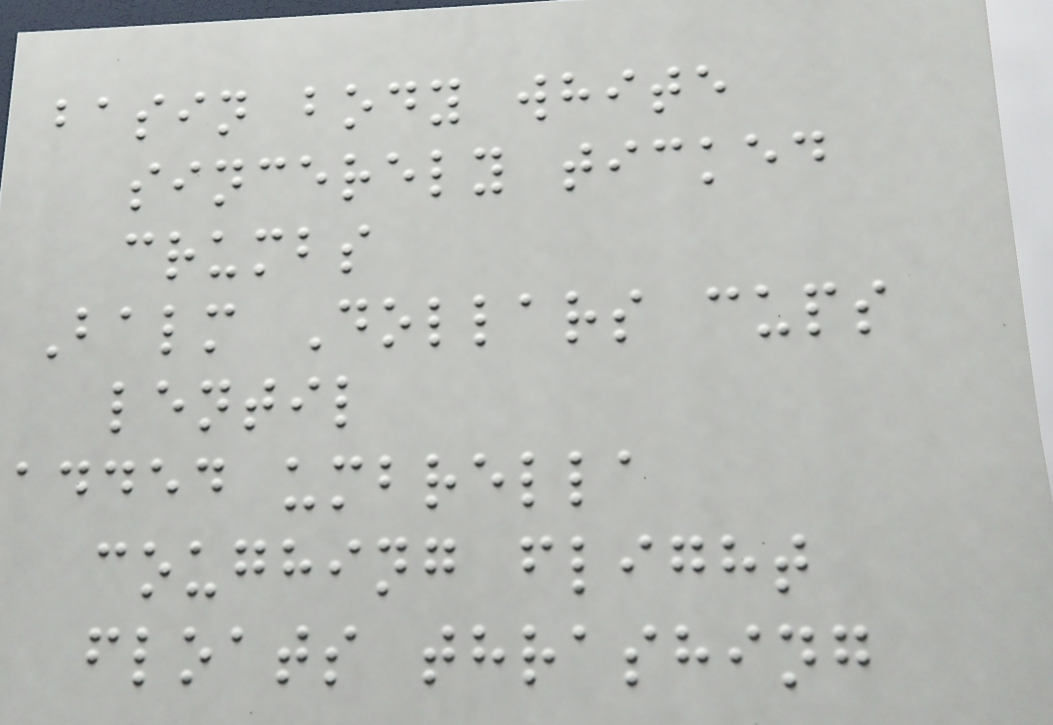basin body white
sincerely ticked
crumbs
Balm Dollars cups
lentil
added umbrella
coughing flight
floats thrashing
